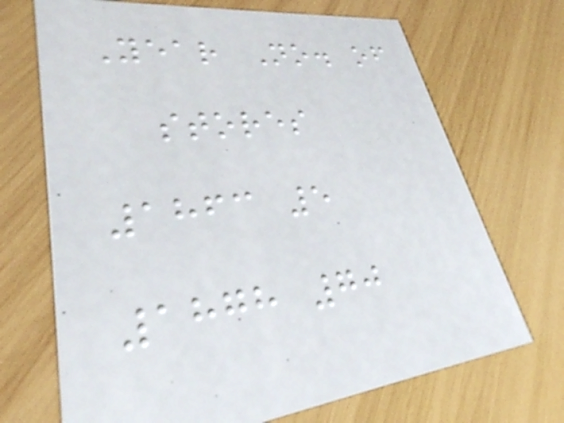Year No. of
stores
1863 5
1878 70
